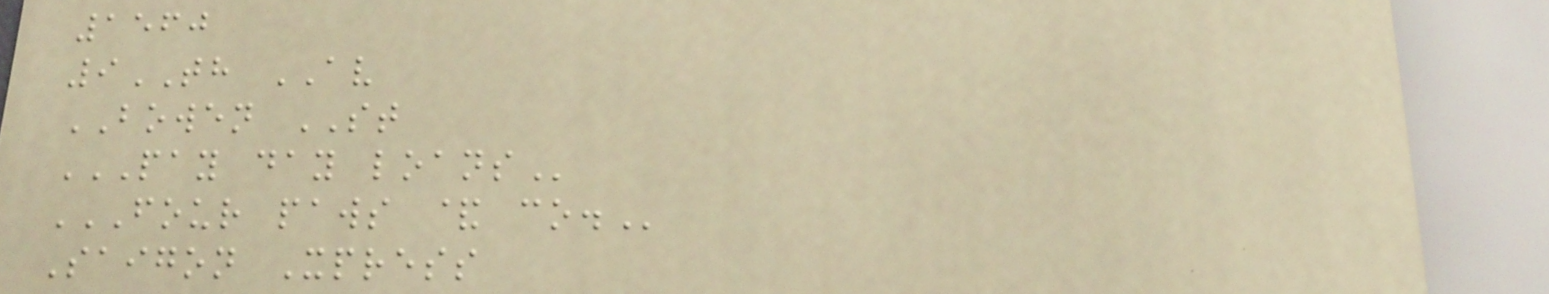1560
9TH AV
BOWEN ST
PAY DAY LOANS
FOUR PAWS & CO.
Saigon Xpress
